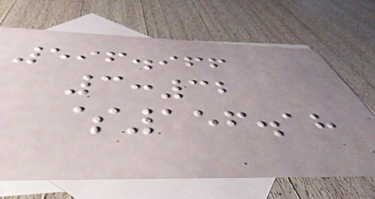596.966
3:32
$156.18
